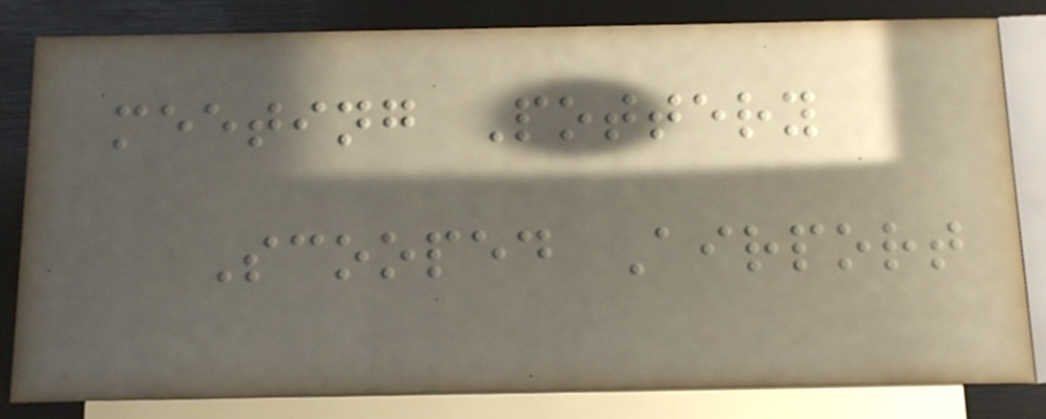meeting Pottery
Scooped Airport
